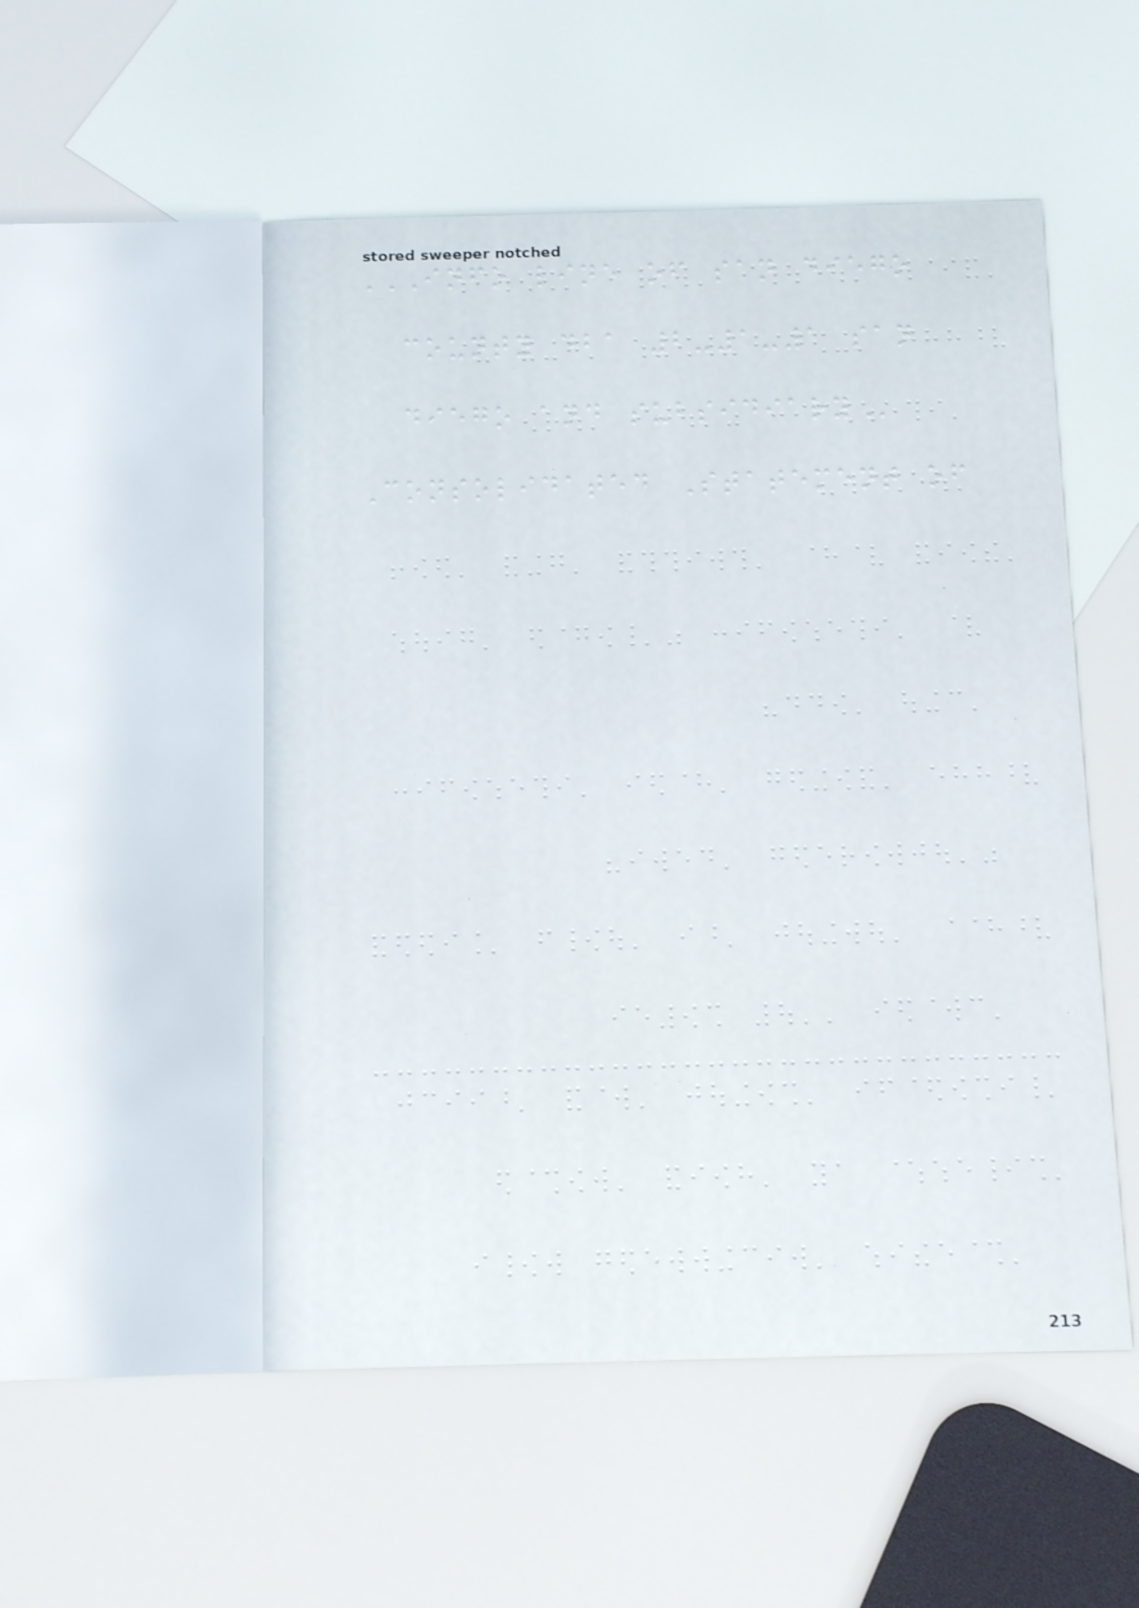INFO LINE OF SAN DIEGO
COUNTY DBA 2-1-1 SAN
DIEGO AND SUBSIDIARY
Consolidated Statement of
